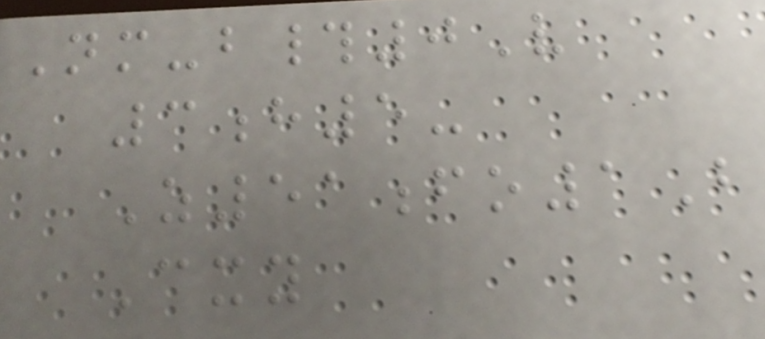Nm-b#0V
3h5-
Z51fo1B
Cxy
